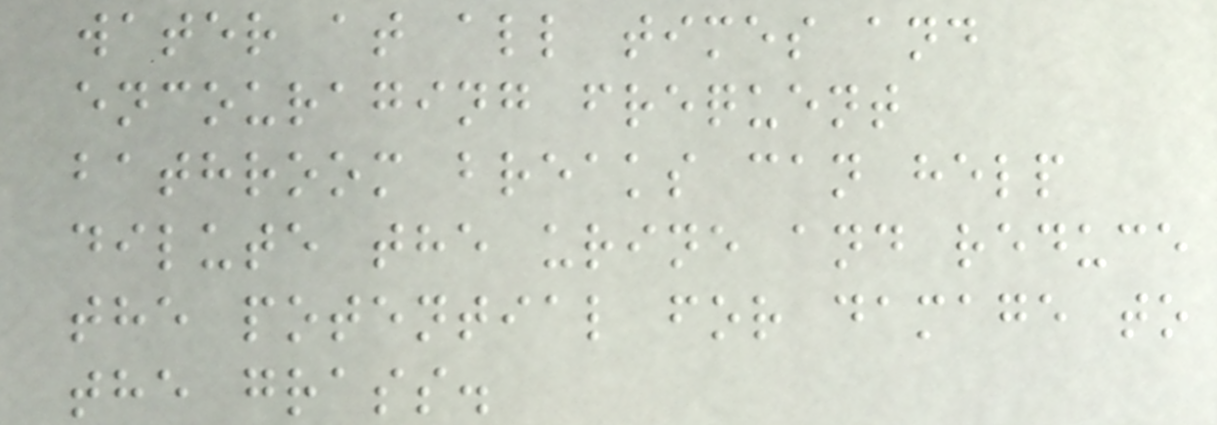water at all times and
encouraging frequent
bathroom breaks can help
dilute the urine and reduce
the potential for damage to
the grass.
